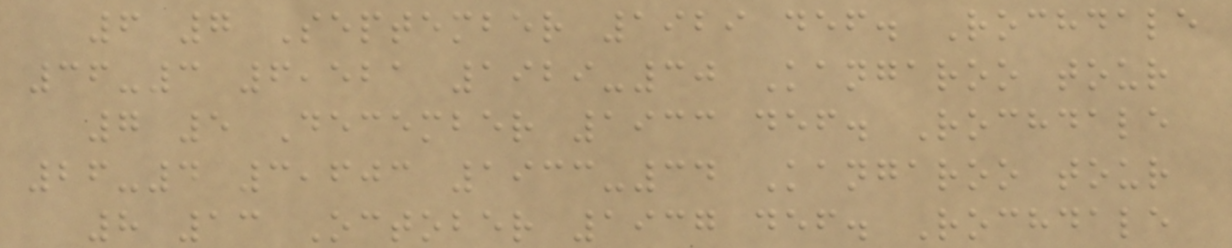6 7 September 1929 def. Rochdale
36-3 6,521 1929-30 Kangaroo tour
7 5 December 1933 def. Rochdale
26-4 3,603 1933-34 Kangaroo tour
8 13 October 1937 def. Rochdale
